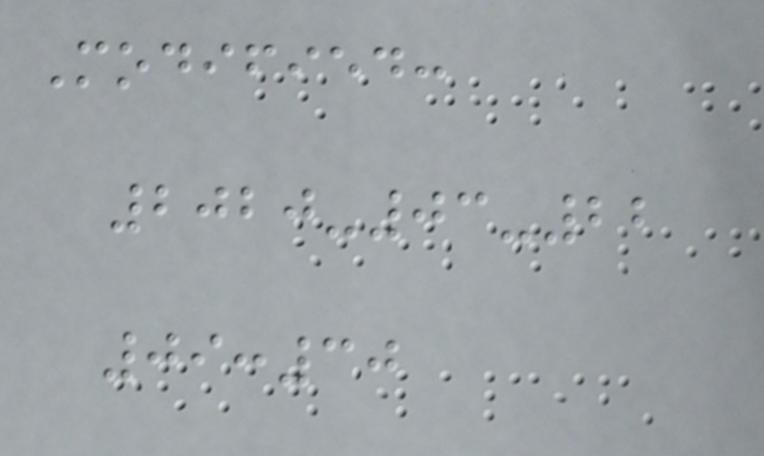Modified:
2020-03-22
09:30
